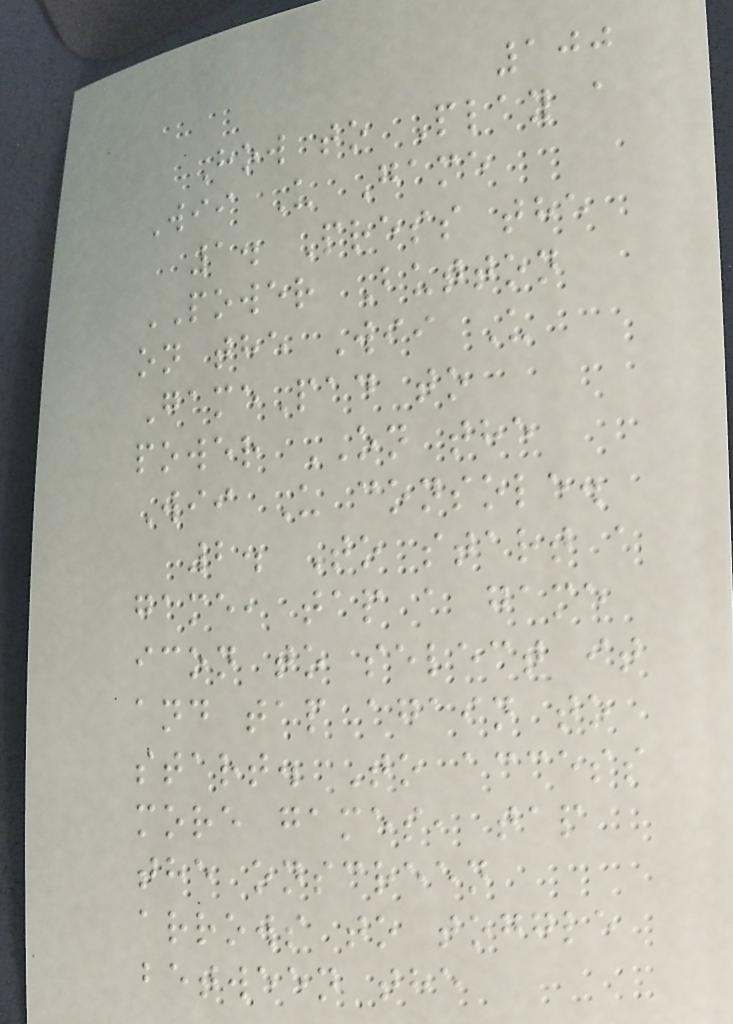100
How to Play a
Wii U Game
1. Press the
POWER Button
on the Wii U
GamePad to
power ON the
Wii U console.
2. To start a
game, tap a game
icon to select it
and tap again to
start. To access
more games, tap
the onscreen
arrows to toggle
between the
